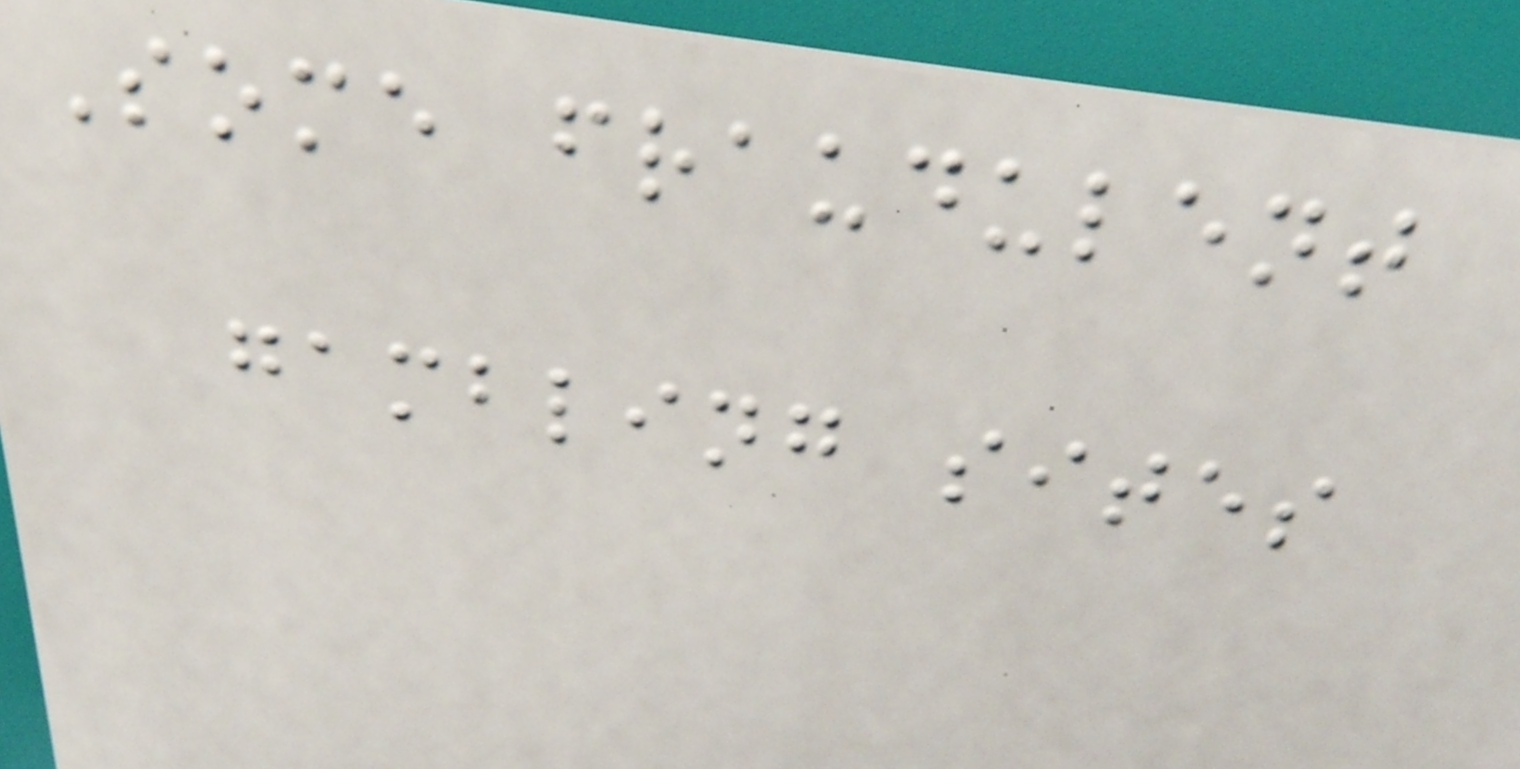Some fraudulent
gambling sites
